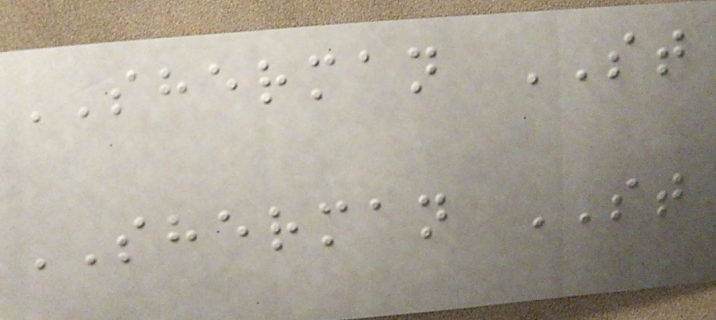SHERMAN ST
SHERMAN ST
